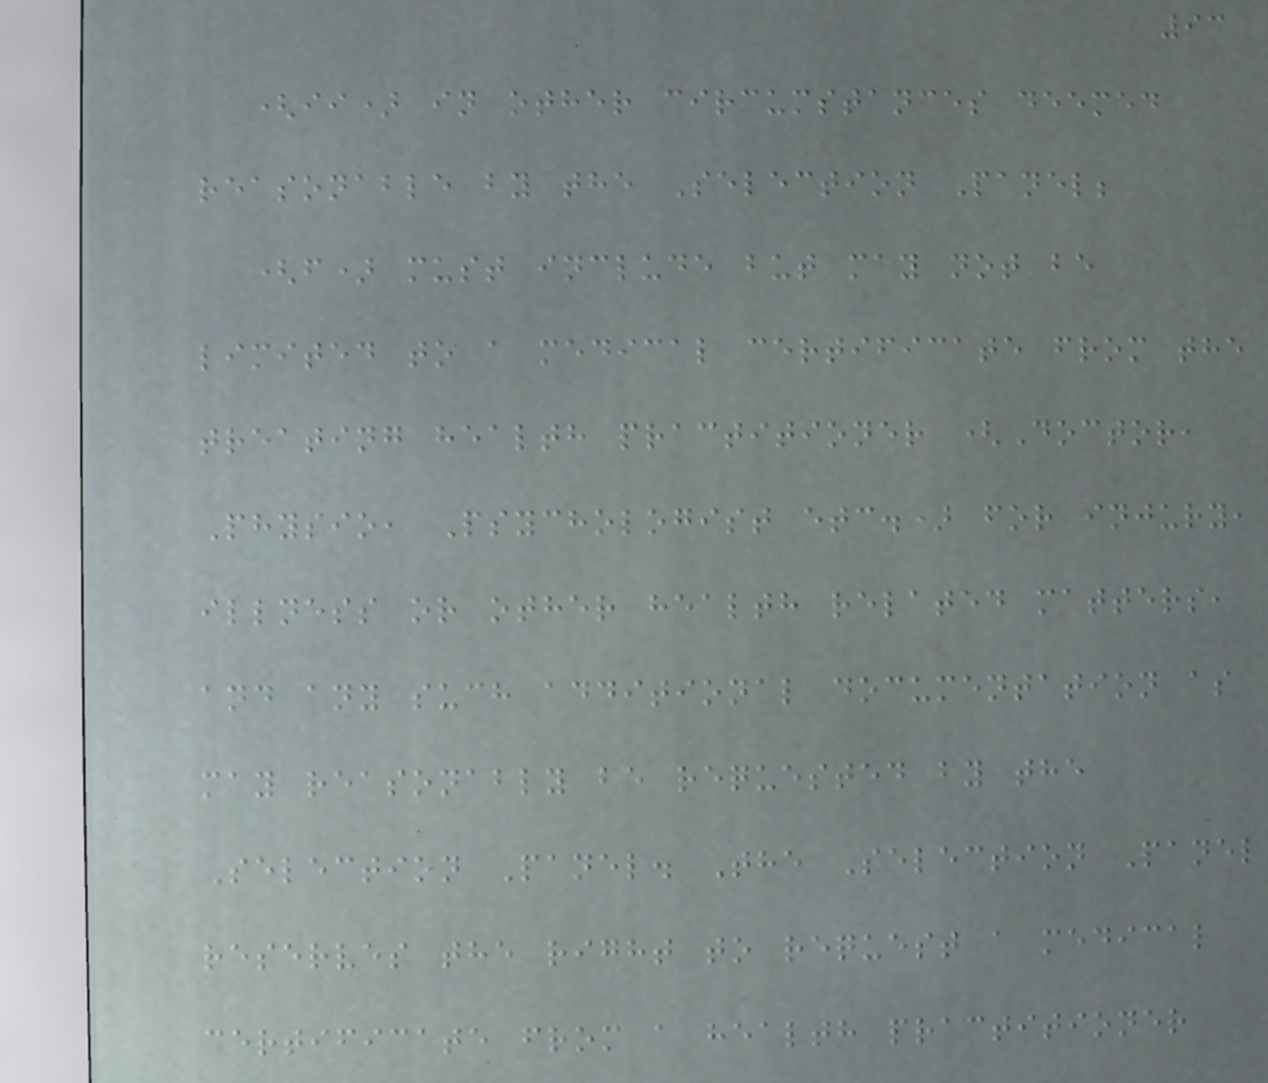93
(ii) in other circumstances deemed
reasonable by the Selection Panel;
(f) must include but may not be
limited to a medical certificate from the
treating health practitioner (Doctor,
Physio, Psychologist etc.) for injury,
illness or other health related matters,
and any such additional documentation as
may reasonably be requested by the
Selection Panel. The Selection Panel
reserves the right to request a medical
certificate from a health practitioner
